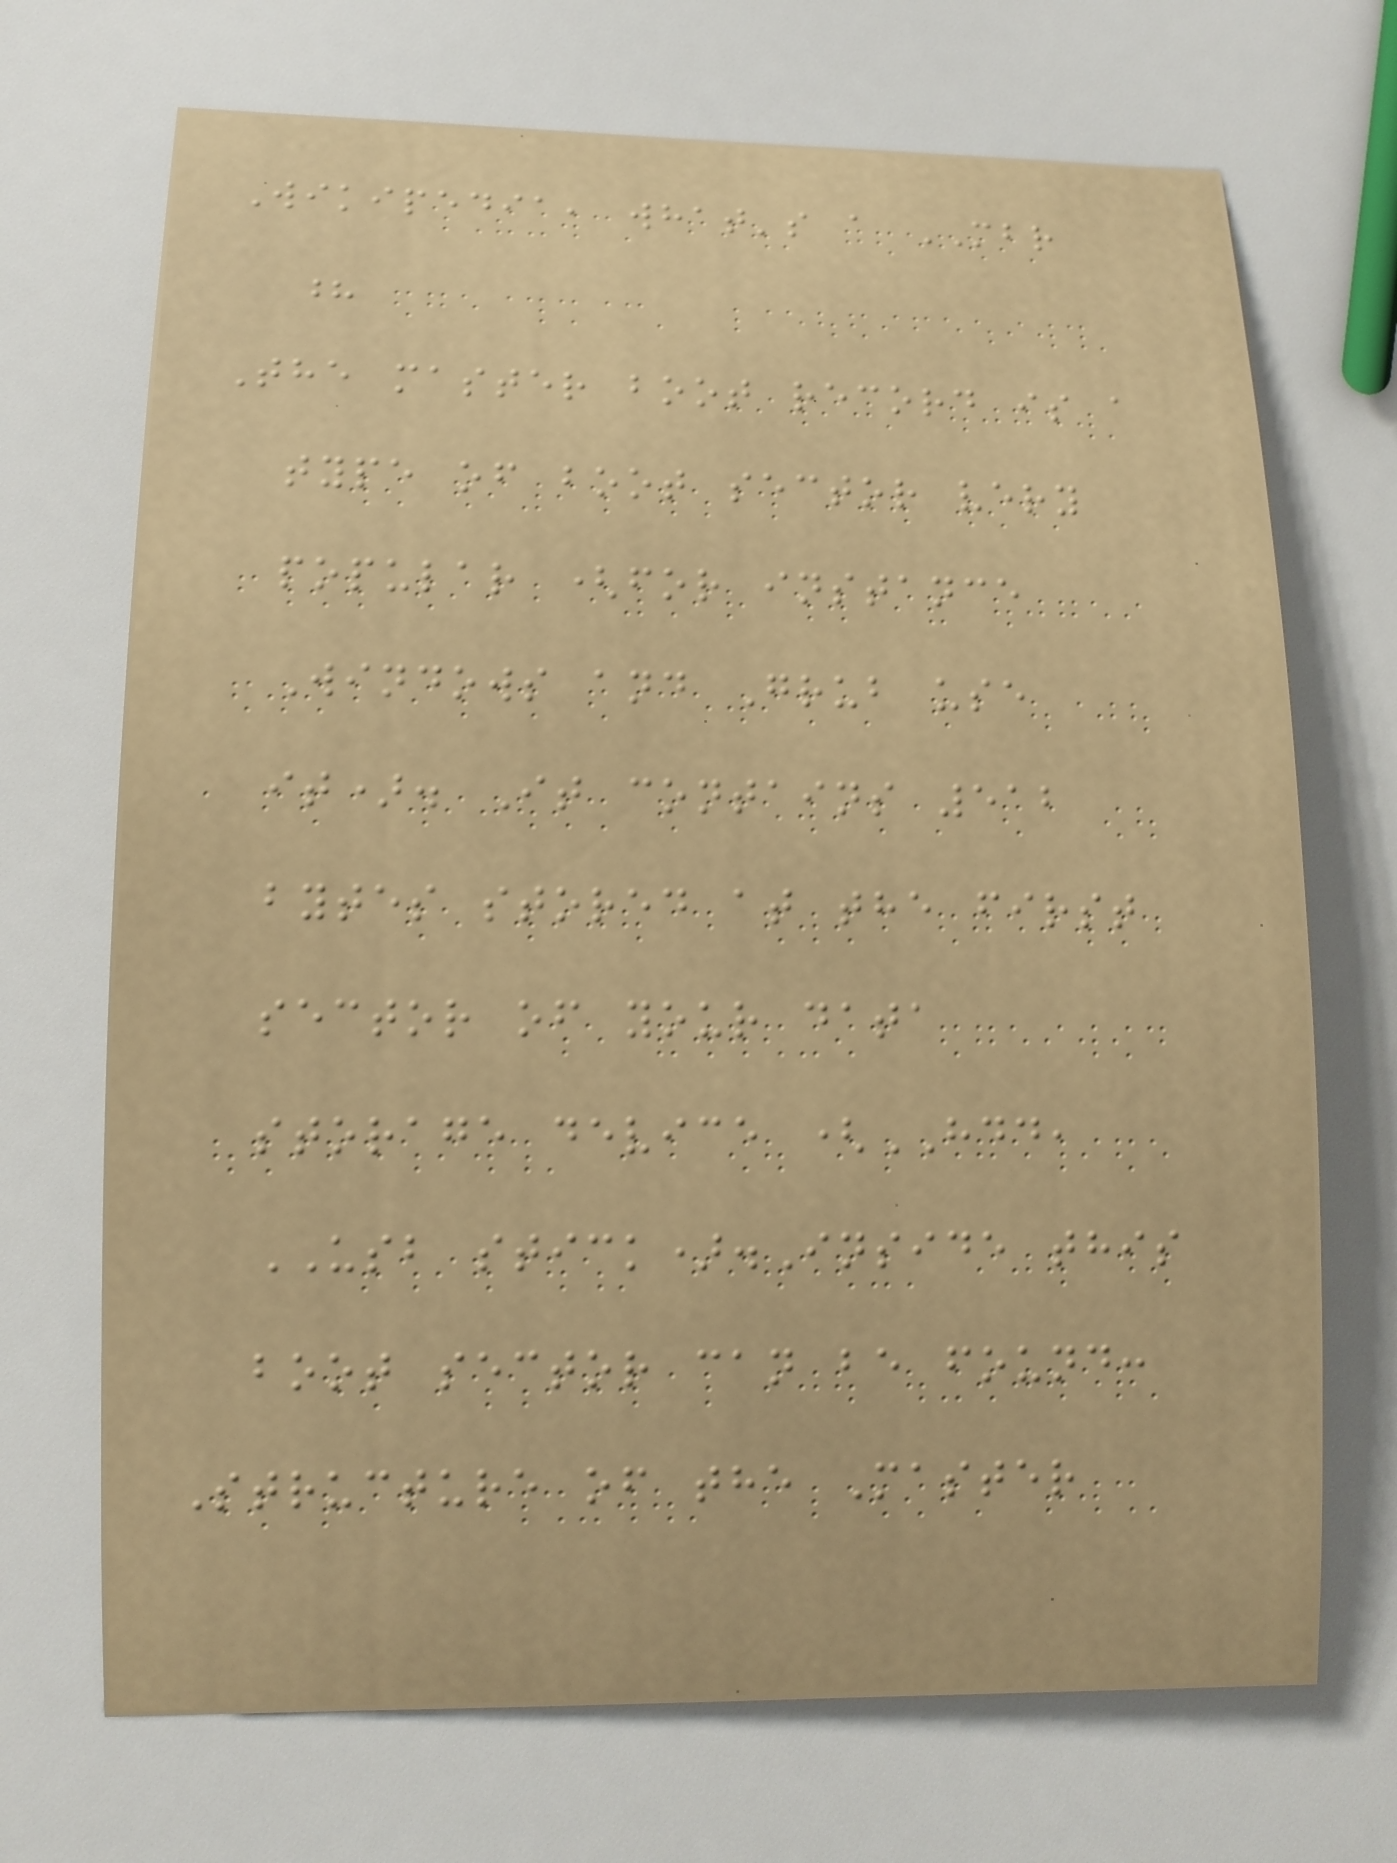Wikipedia, what's a MBR
?
The master boot record is a
type of boot sector very
popular (for instance
Windows and Grub use
it). It contains 512
bytes stored at the first
sector of your data
storage device (HDD,
USB stick).Inside this
boot sector can be found:
Structure of the Master
